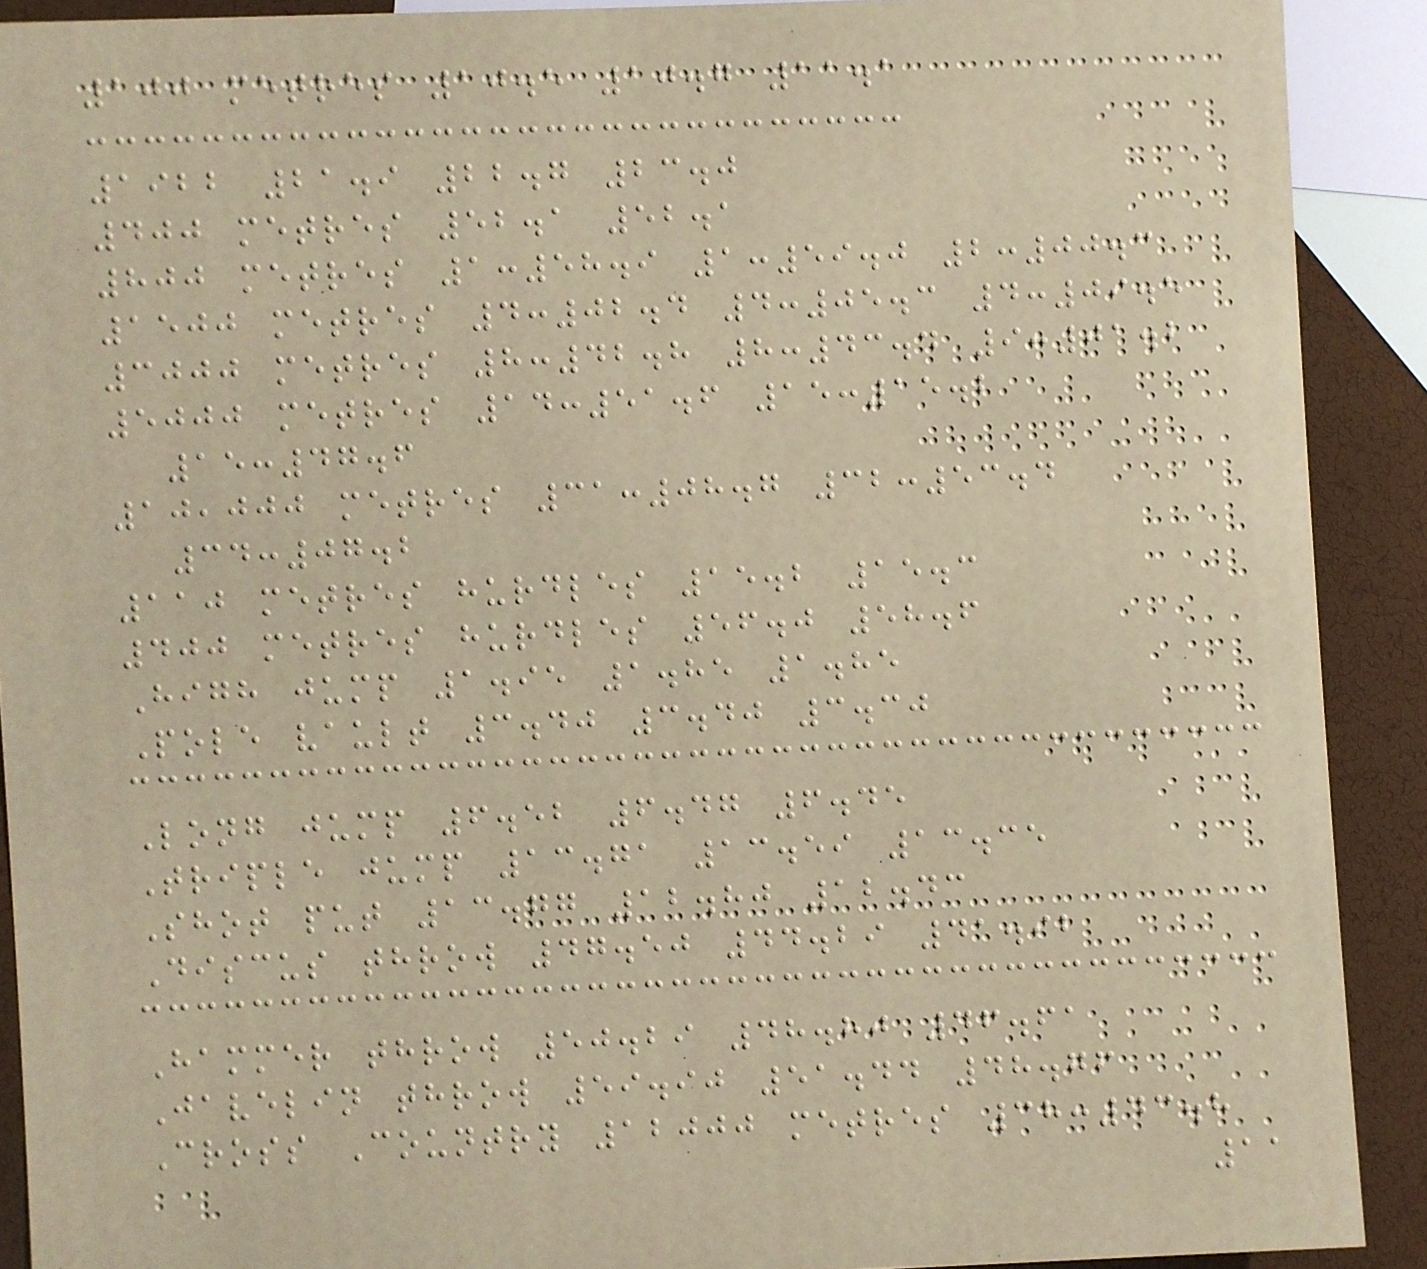100 metres 10.5 10.7 11.1
1922 21.9 22.7 23.0
400 metres 52.1 52.1
800 metres 1:58.9 1:59.0 2:00.3
1500 metres 4:02.4 4:05.3 4:09.5
3000 metres 8:42.8 8:43.4 9:01.2
5000 metres 14:51.6 15:15.2
15:47.6
10,000 metres 31:08.7 32:53.4
34:07.2
110 metres hurdles 15.2 15.3
400 metres hurdles 56.0 58.6
High jump 1.95 1.85 1.85
Pole vault 3.40 3.40 3.30
Long jump 6.52 6.47 6.45
Triple jump 13.71 13.59 13.35
Shot put 13.77 12.80 12.43
Discus throw 47.50 44.29 41.92
Hammer throw 50.29 48.80 46.61
Javelin throw 59.90 51.44 48.76
Cross Country 12000 metres 38:43.8
11
